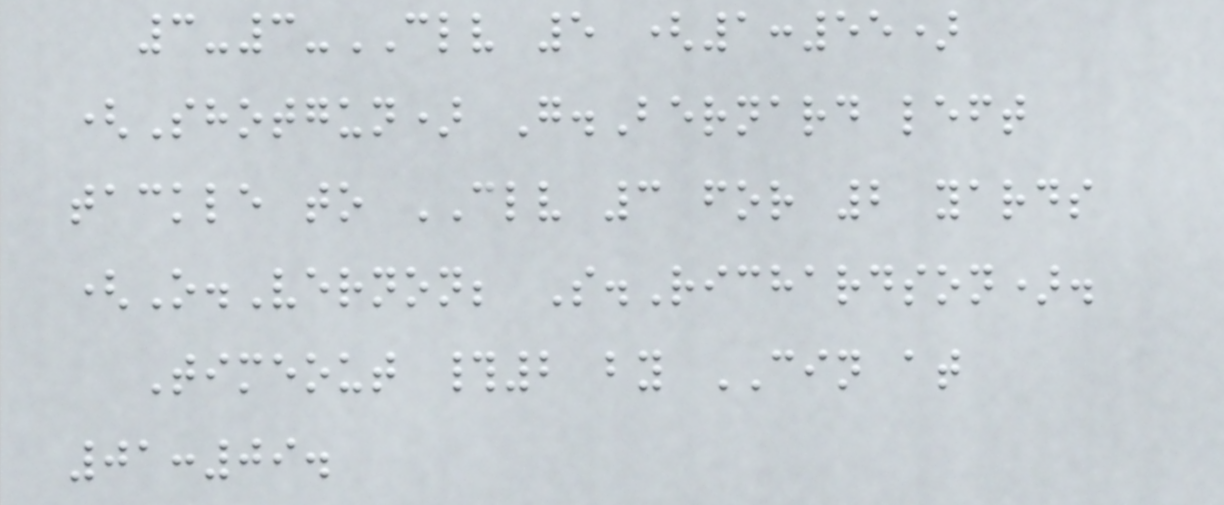3-3-CLV 5 (1:55)
(Shotgun) G.Bernard left
tackle to CLV 3 for 2 yards
(O.Vernon; S.Richardson).
Timeout #2 by CIN at
01:09.
